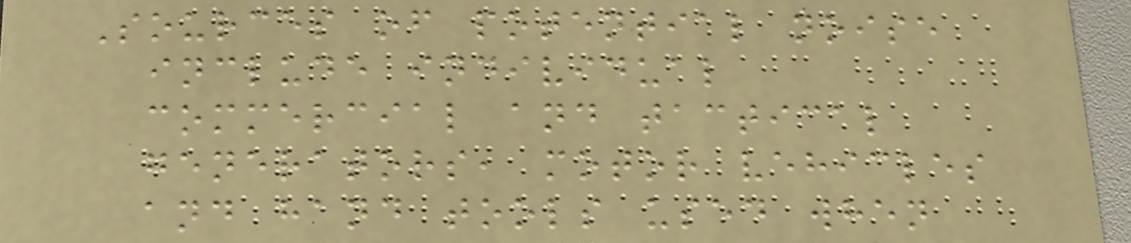Sources of potential noise
include individual
commercial and tactical
generators, motor vehicles
and hand tools used when
